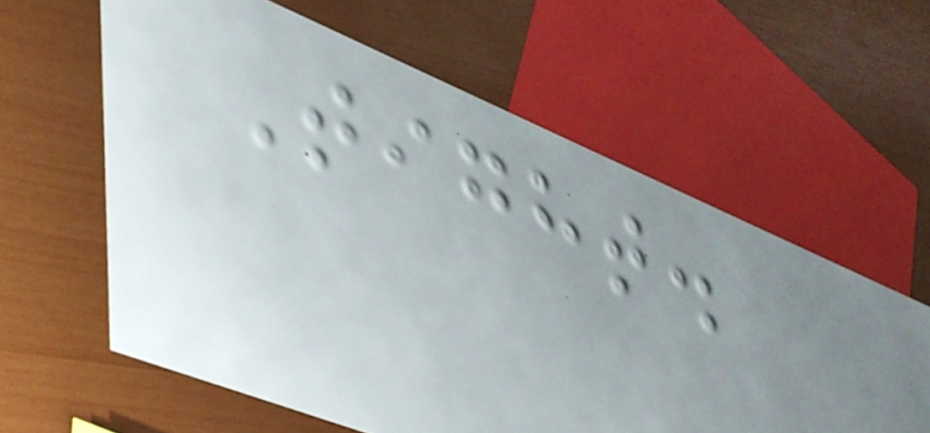Tight.
